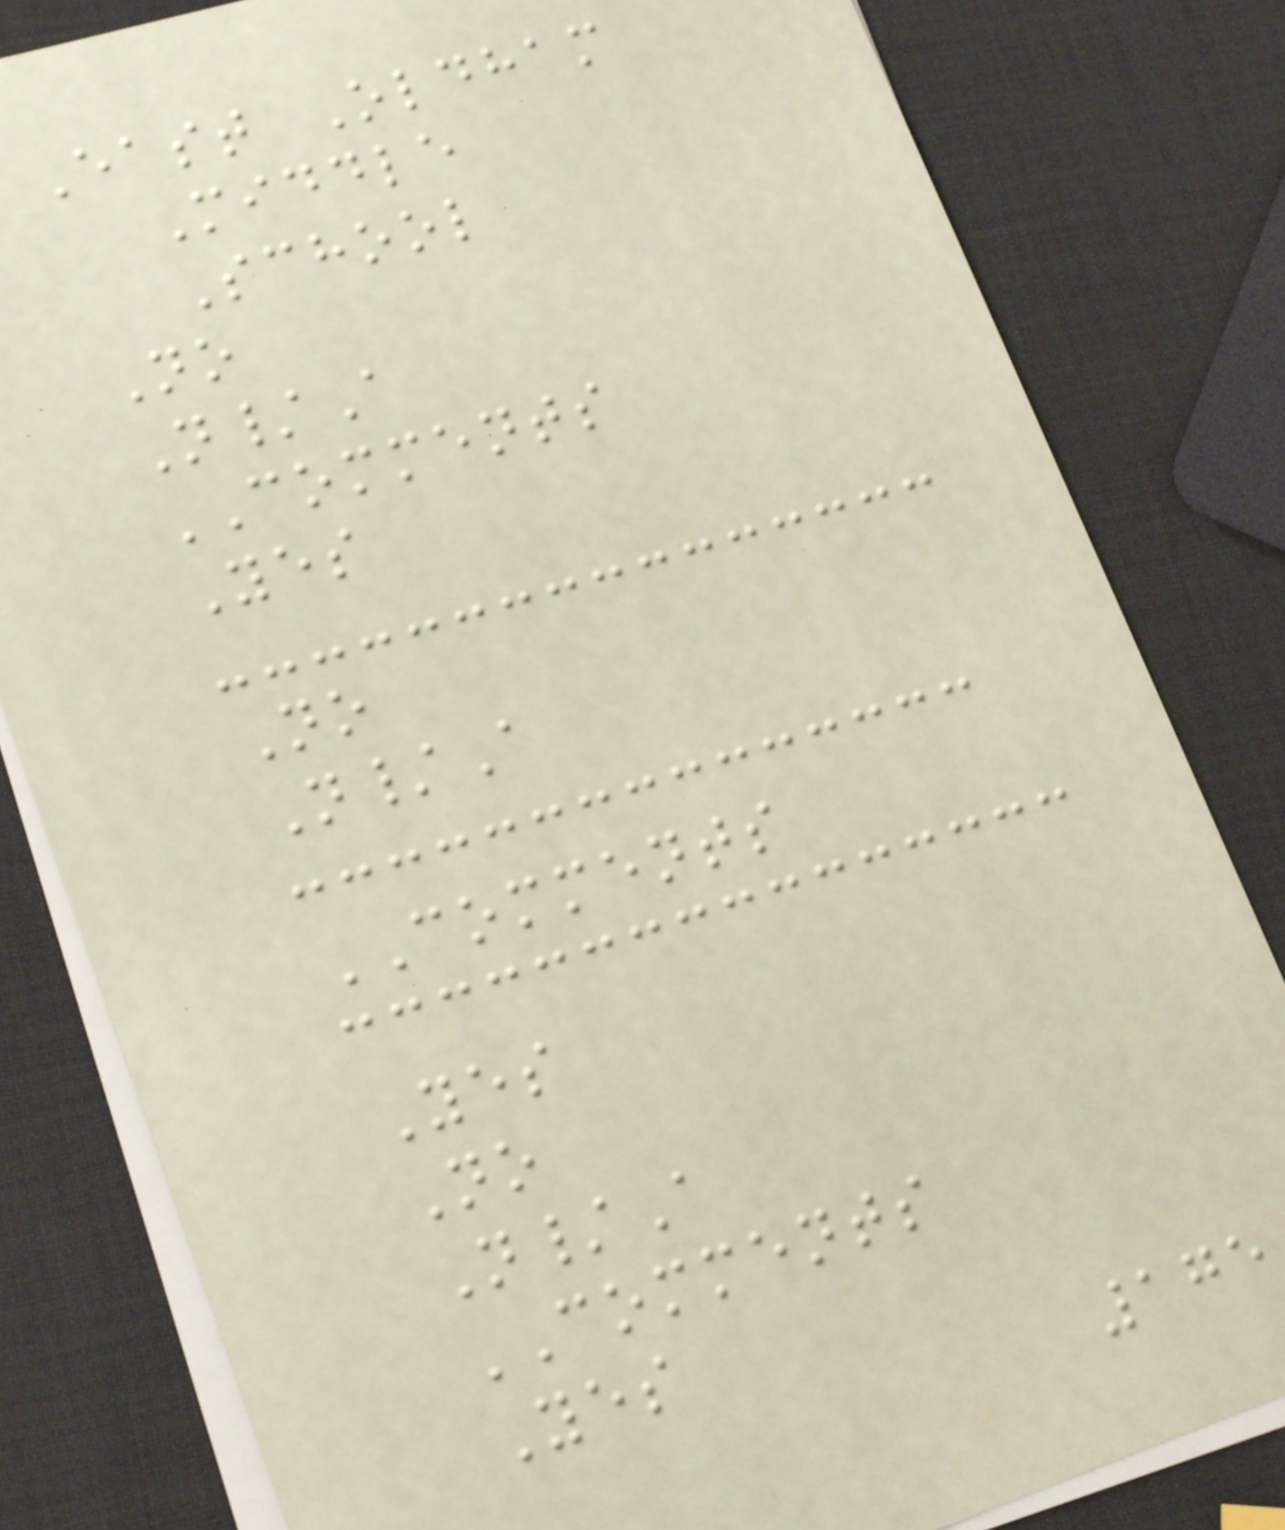East Oldham
Middle
School
No
N/A
COMMENTS
Yes
No
N/A
COMMENTS
Yes
No
N/A
COMMENTS
Yes
175
